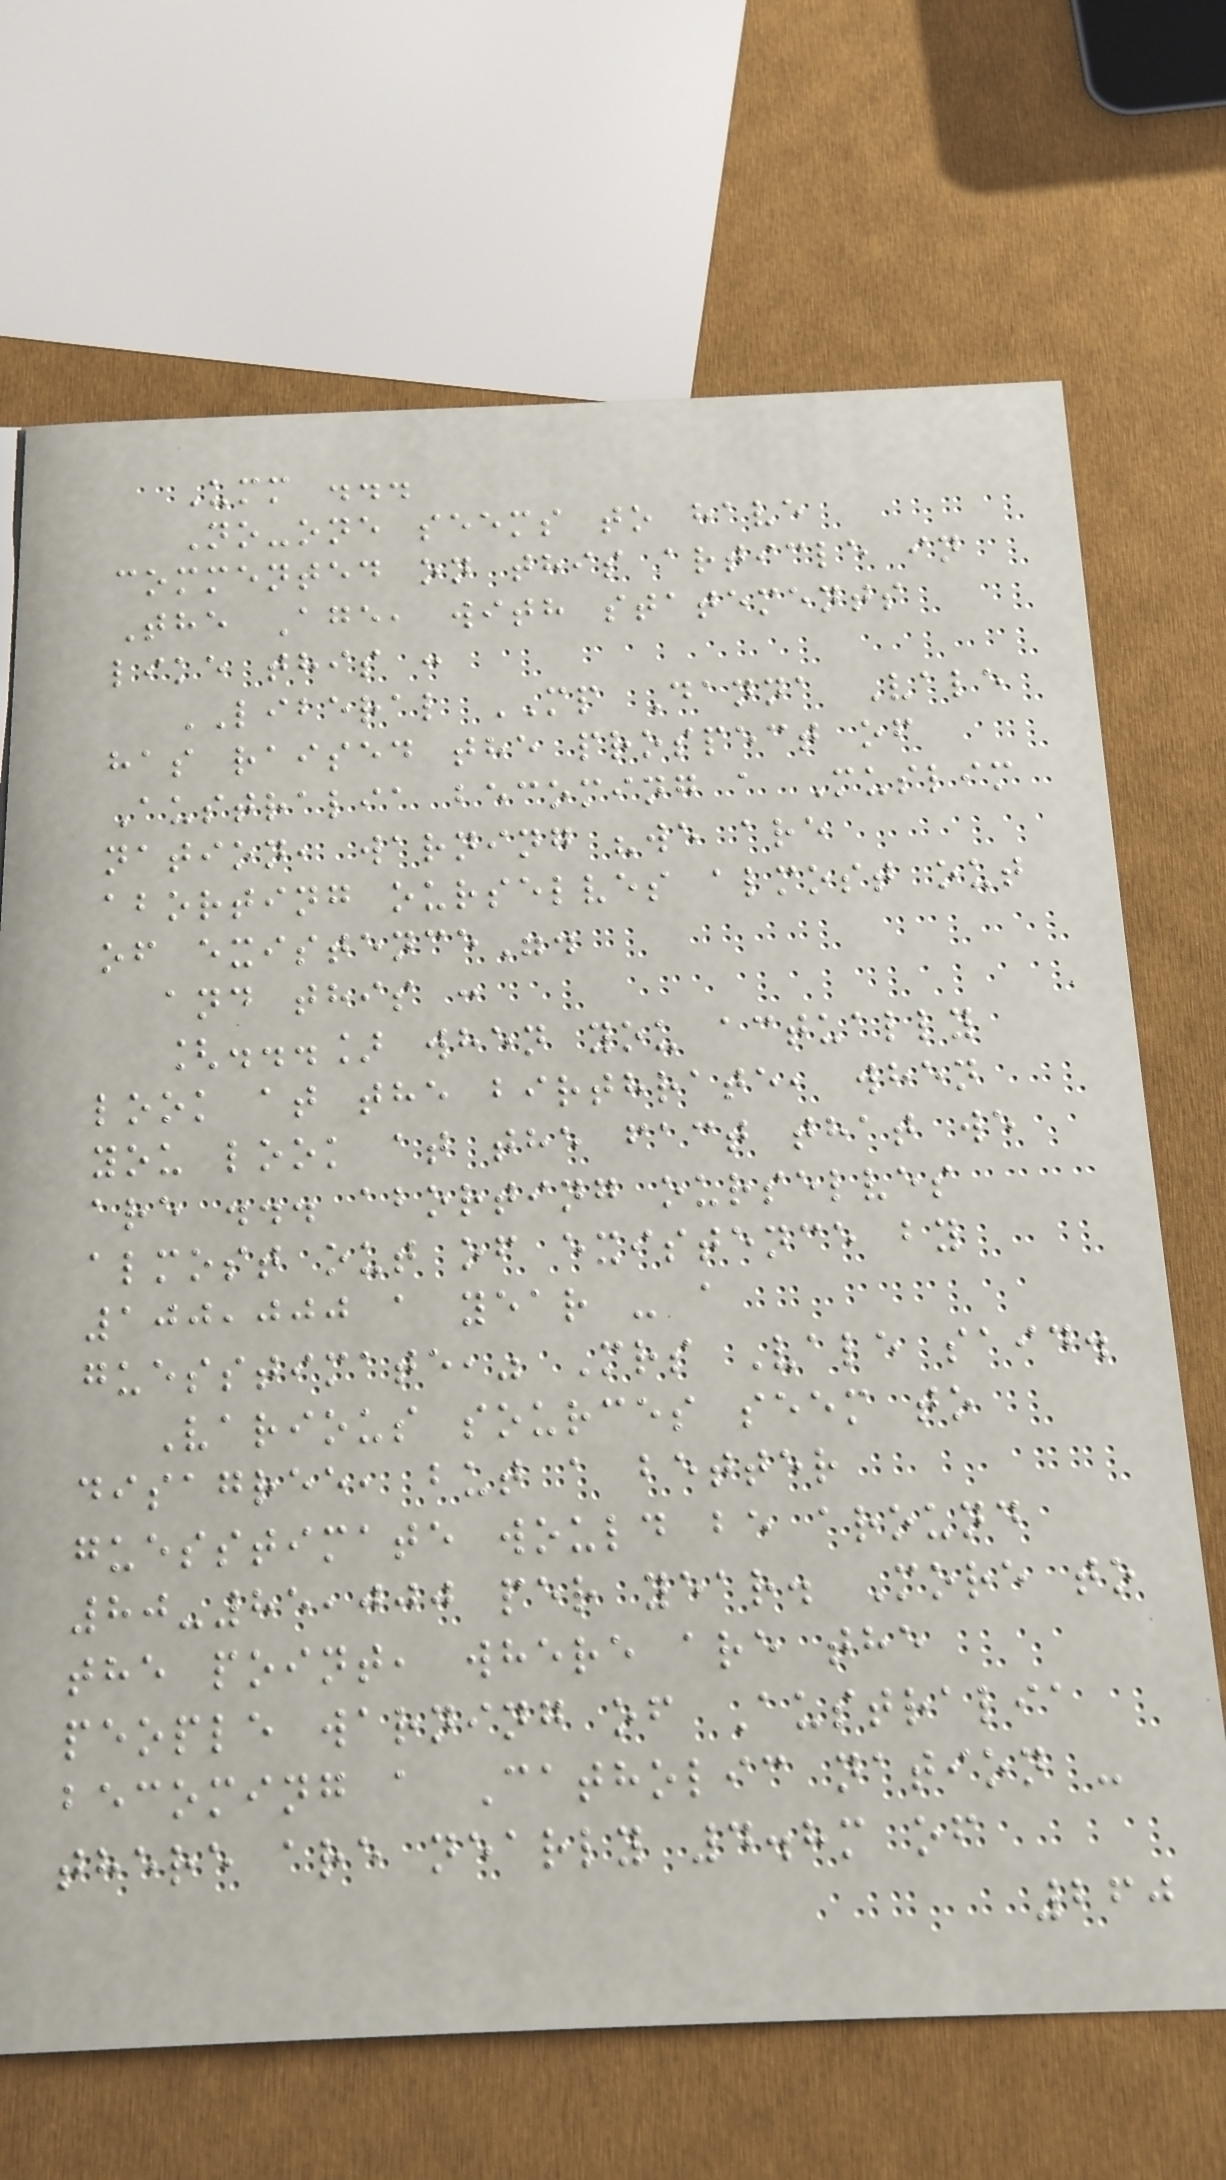Umm ...
No-one seems to have
commented on this article in
The Age, with statements
like this :
LIBERAL MP Danna Vale
has raised the prospect of
Australia becoming a Muslim
nation, warning "we are
aborting ourselves almost out
of existence".
and this :
[...] when you actually
look at the birthrate, when
you look at the fact that we
are ... aborting ourselves
almost out of existence by
100,000 a year - a
guesstimate," Mrs Vale said.
Various sources seem to
disagree, but a better
guesstimate would be around
80-85,000 per year. More to
the point, where are the
people warning of Australia
becoming a Catholic nation -
there are nearly 4.8m of
260
